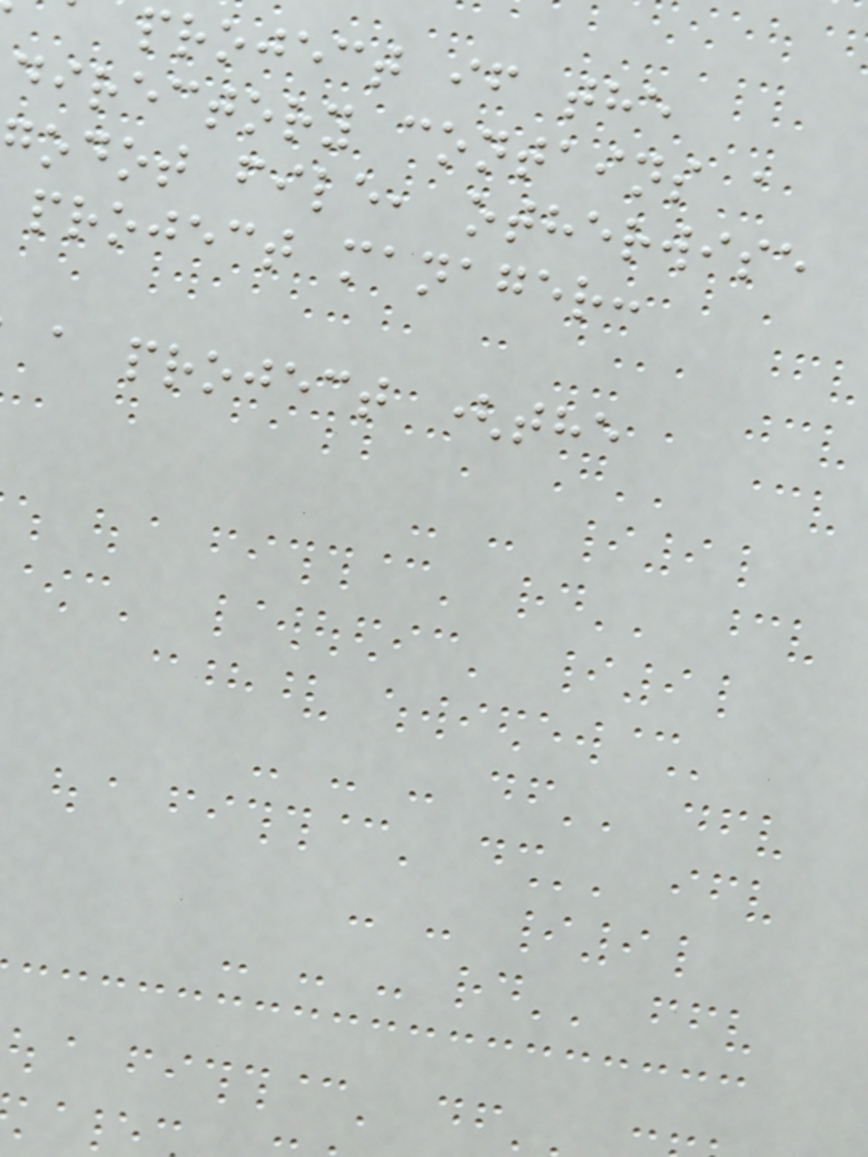project if the
directory contains a
odot file, otherwise
project manager:
a project (the
